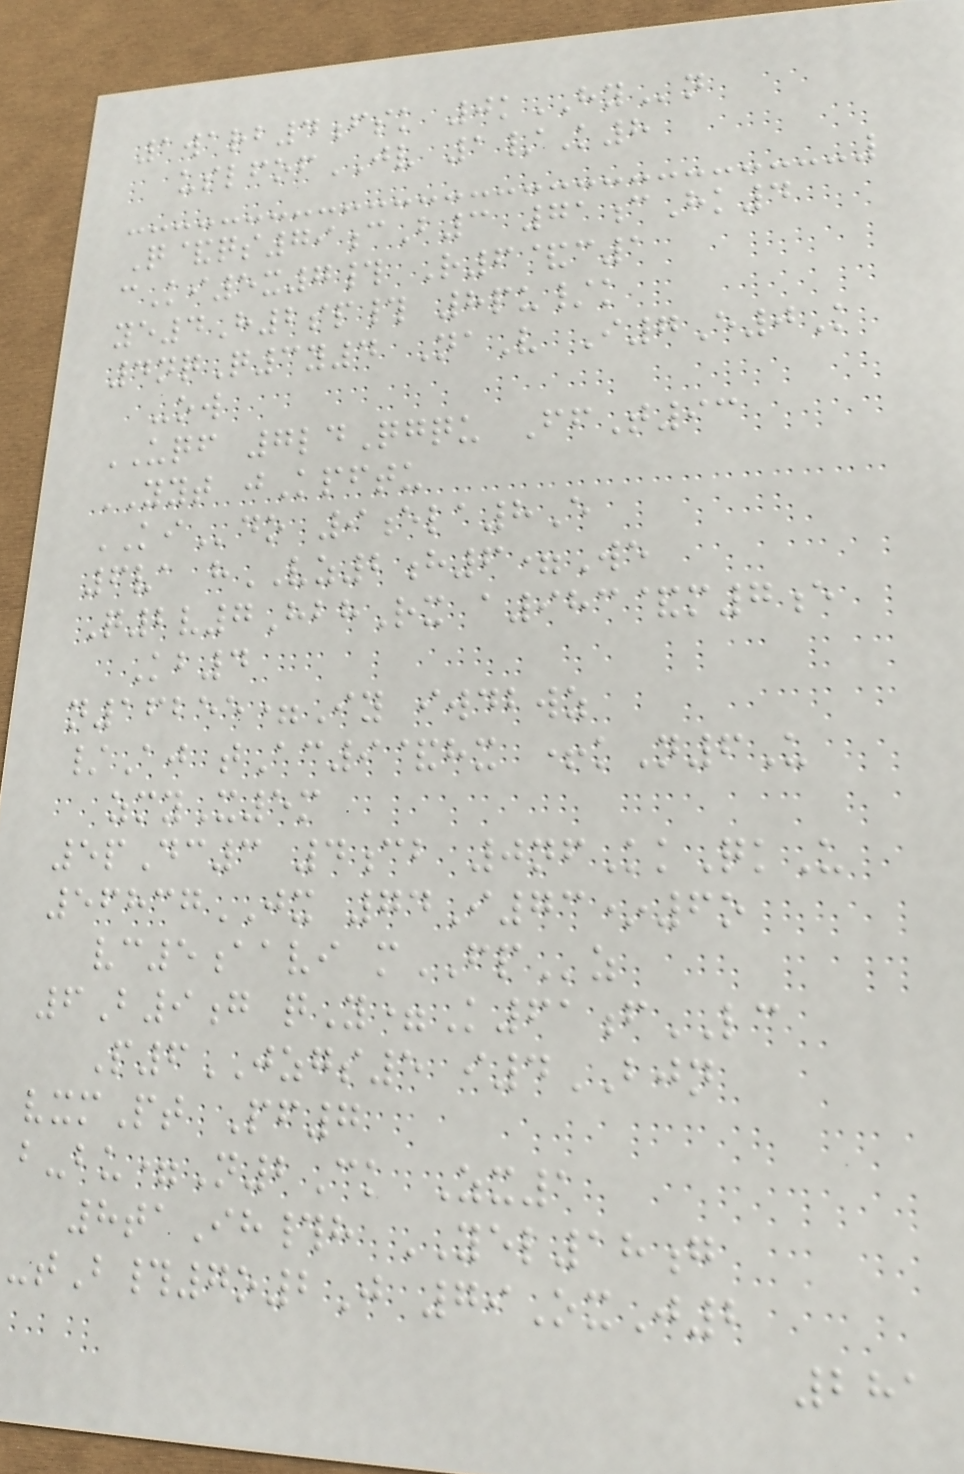1warb4fsk 0kHYn
uslfofJV 1/K8
Q&qs79cB3 71cHk4
cKi5x7# R6&c1
ye4H2sp# 8pu/k
4nqQ3y4 NaV I7E0K
-ow
UQF 7ldQgqu FfT93
YYT jKpftu
KIdo 9ela8E
6va hVZ2h6=We
Q2v7HbhRx a983&m7e
Kb4
n16255=Iy iwdbwz
/Aj tAc9&hx +kN6U
zmyX5m
5pDc3 4cb 0nfKkQkU
56837JX 74I73*6o
vc5aavi mFPz
6B9g qY=K61fLC
P6JZGS5 i4BJN
vxmPt Pf7
b-bu=N2Ck Zx1
8taIh#h YEL18g
-tB#7o2J 79OxJ2
281
